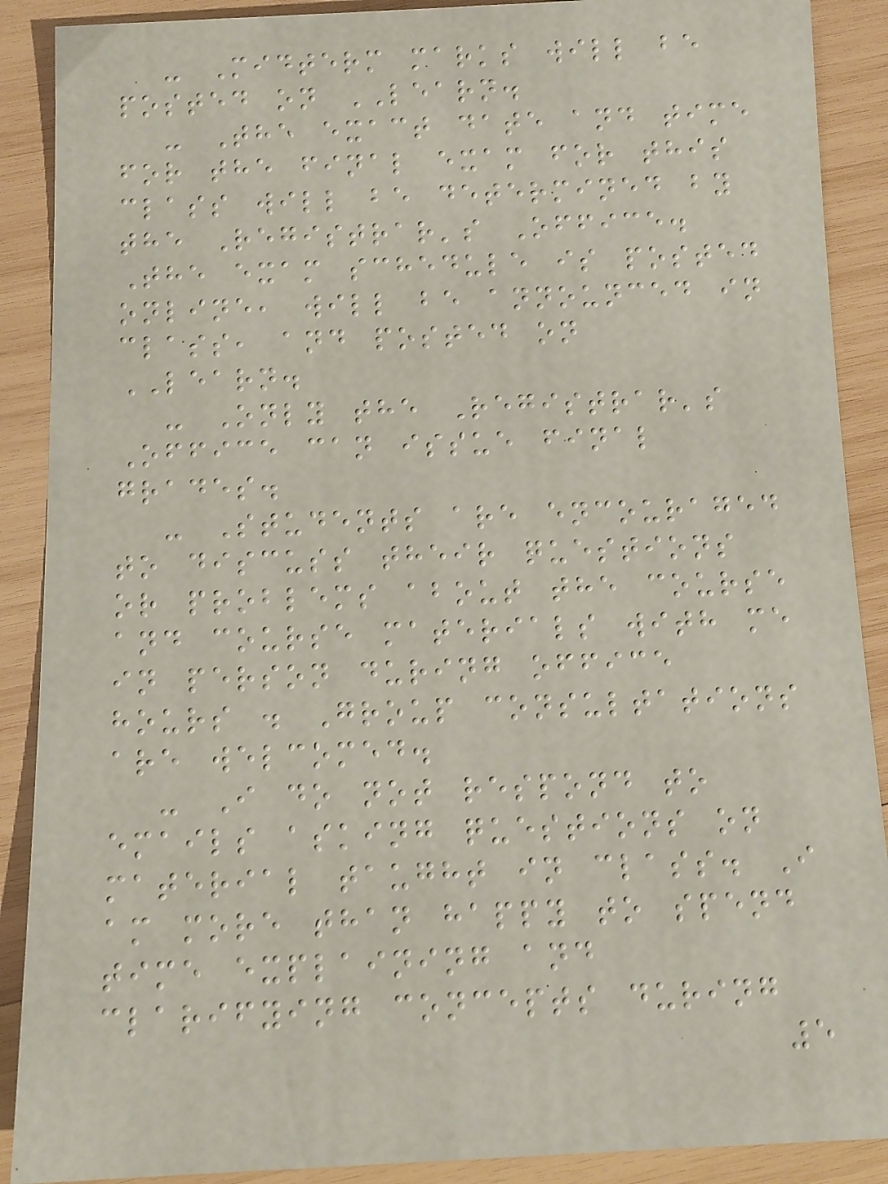- Midterm marks will be
posted on LEARN.
- The exact date and time
for the final exam for this
class will be determined by
the Registrar's Office.
The exam schedule is posted
online, will be announced in
class, and posted on
LEARN.
- Only the Registrar's
Office can issue final
grades.
- Students are encouraged
to discuss their questions
or problems about the course
and course materials with me
in person during office
hours . Group consultations
are welcomed.
- I do not respond to
emails asking questions on
material taught in class. I
am more than happy to spend
time explaining and
clarifying concepts during
5
